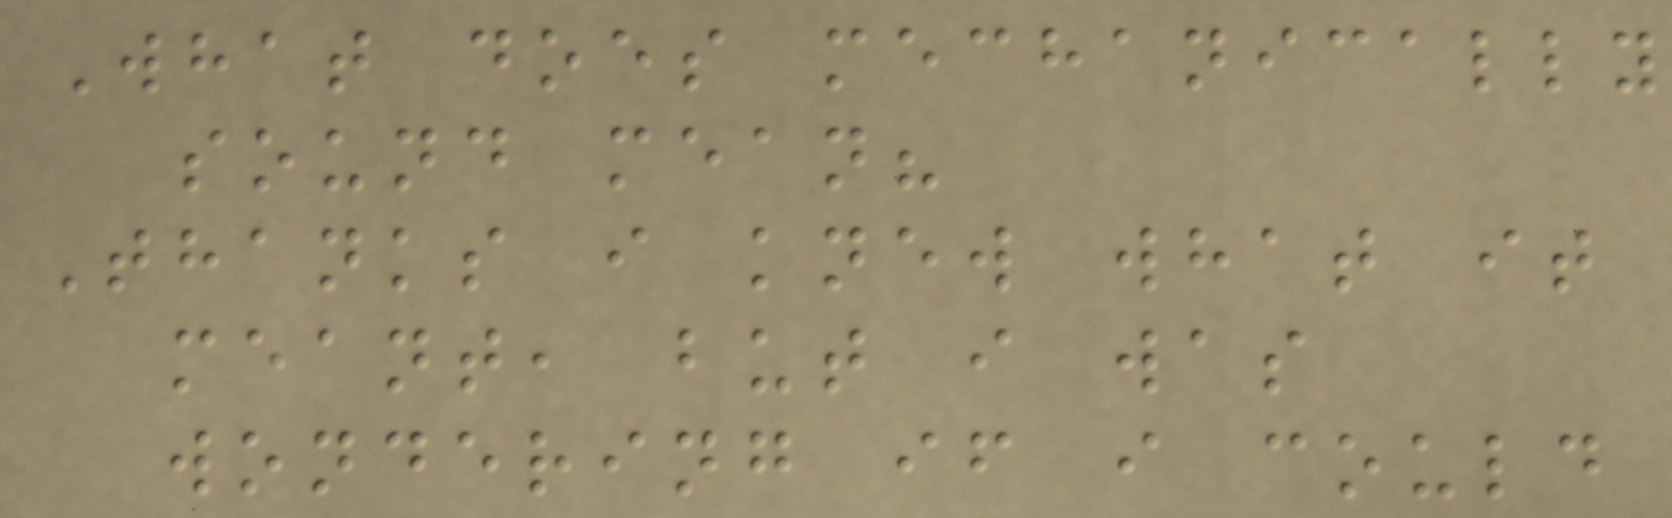What does mechanically
sound mean?
Thanks i knew what it
meant, but i was
wondering if i could
